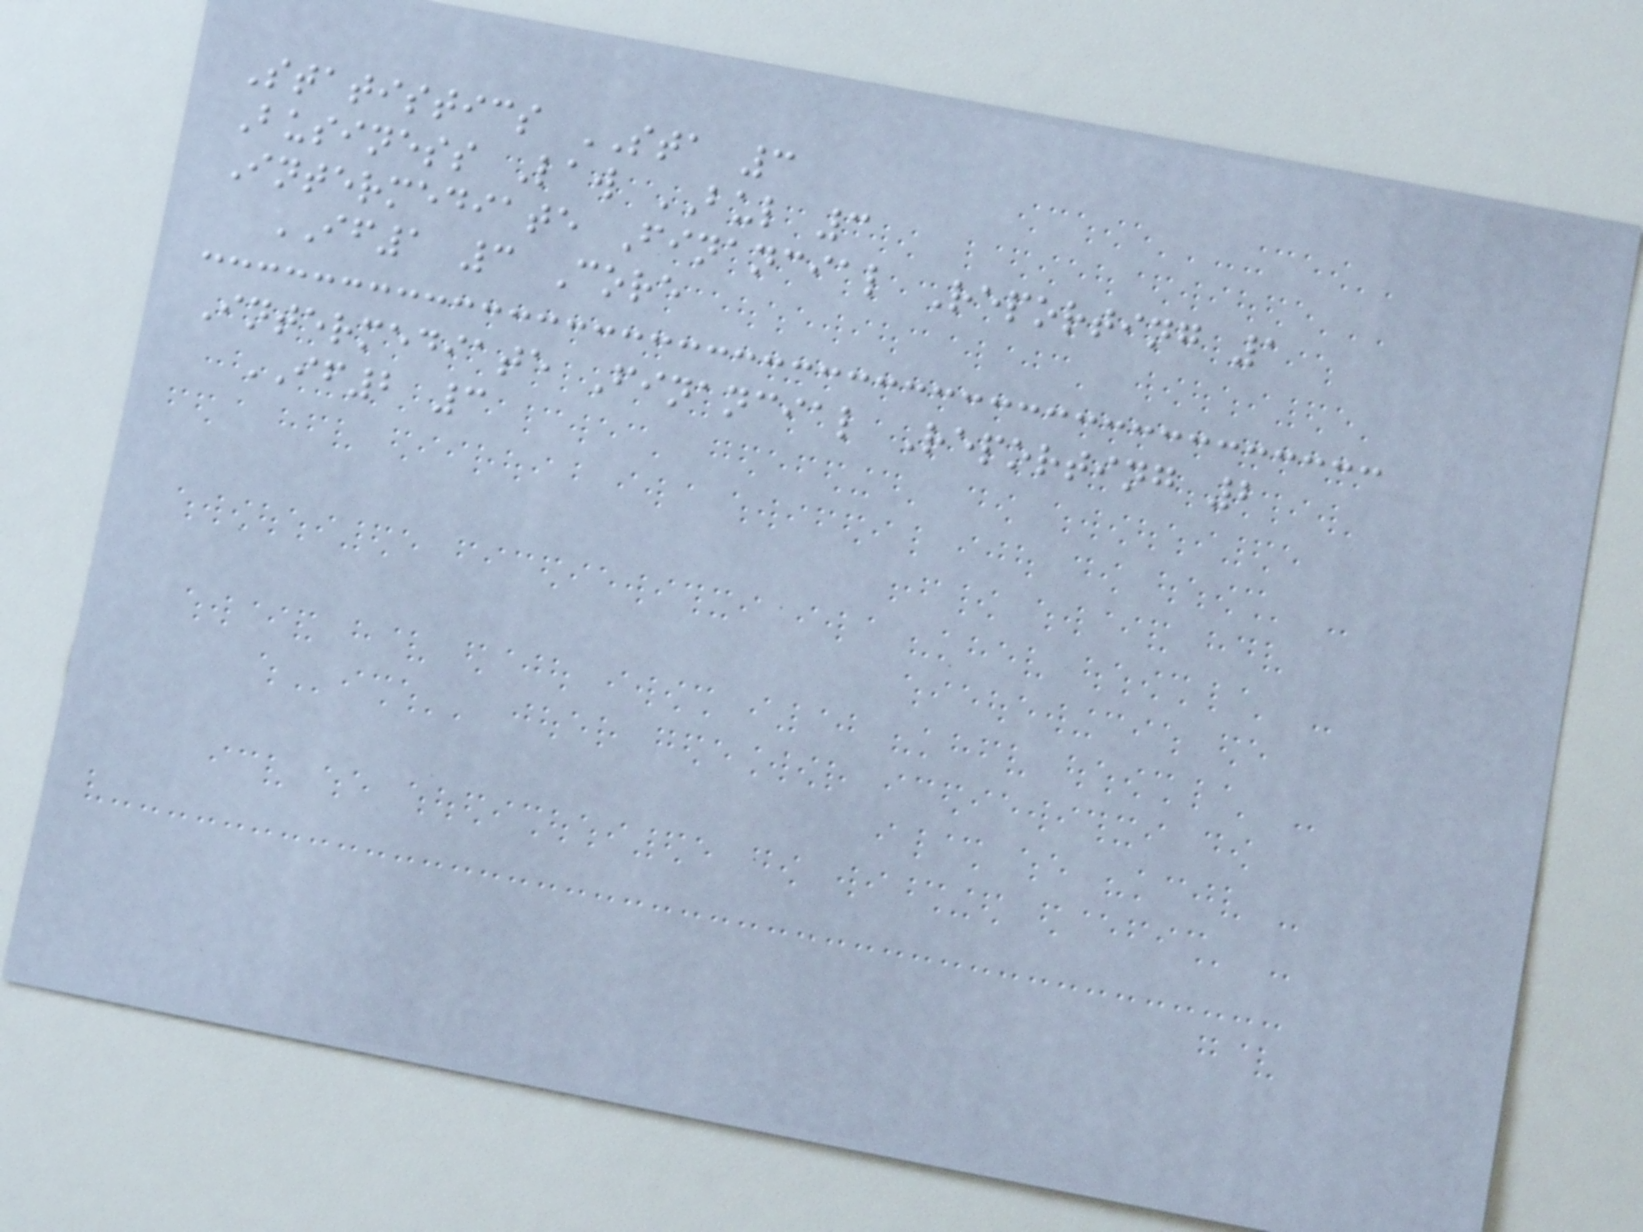Statistics STA 3
Business Law BUL 3
Intermediate Financial Reporting 1
IF1 3 Core
Intermediate Financial Reporting 2
IF2 3
